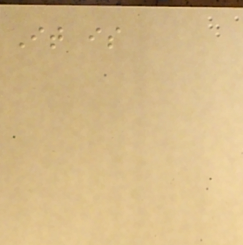It is
